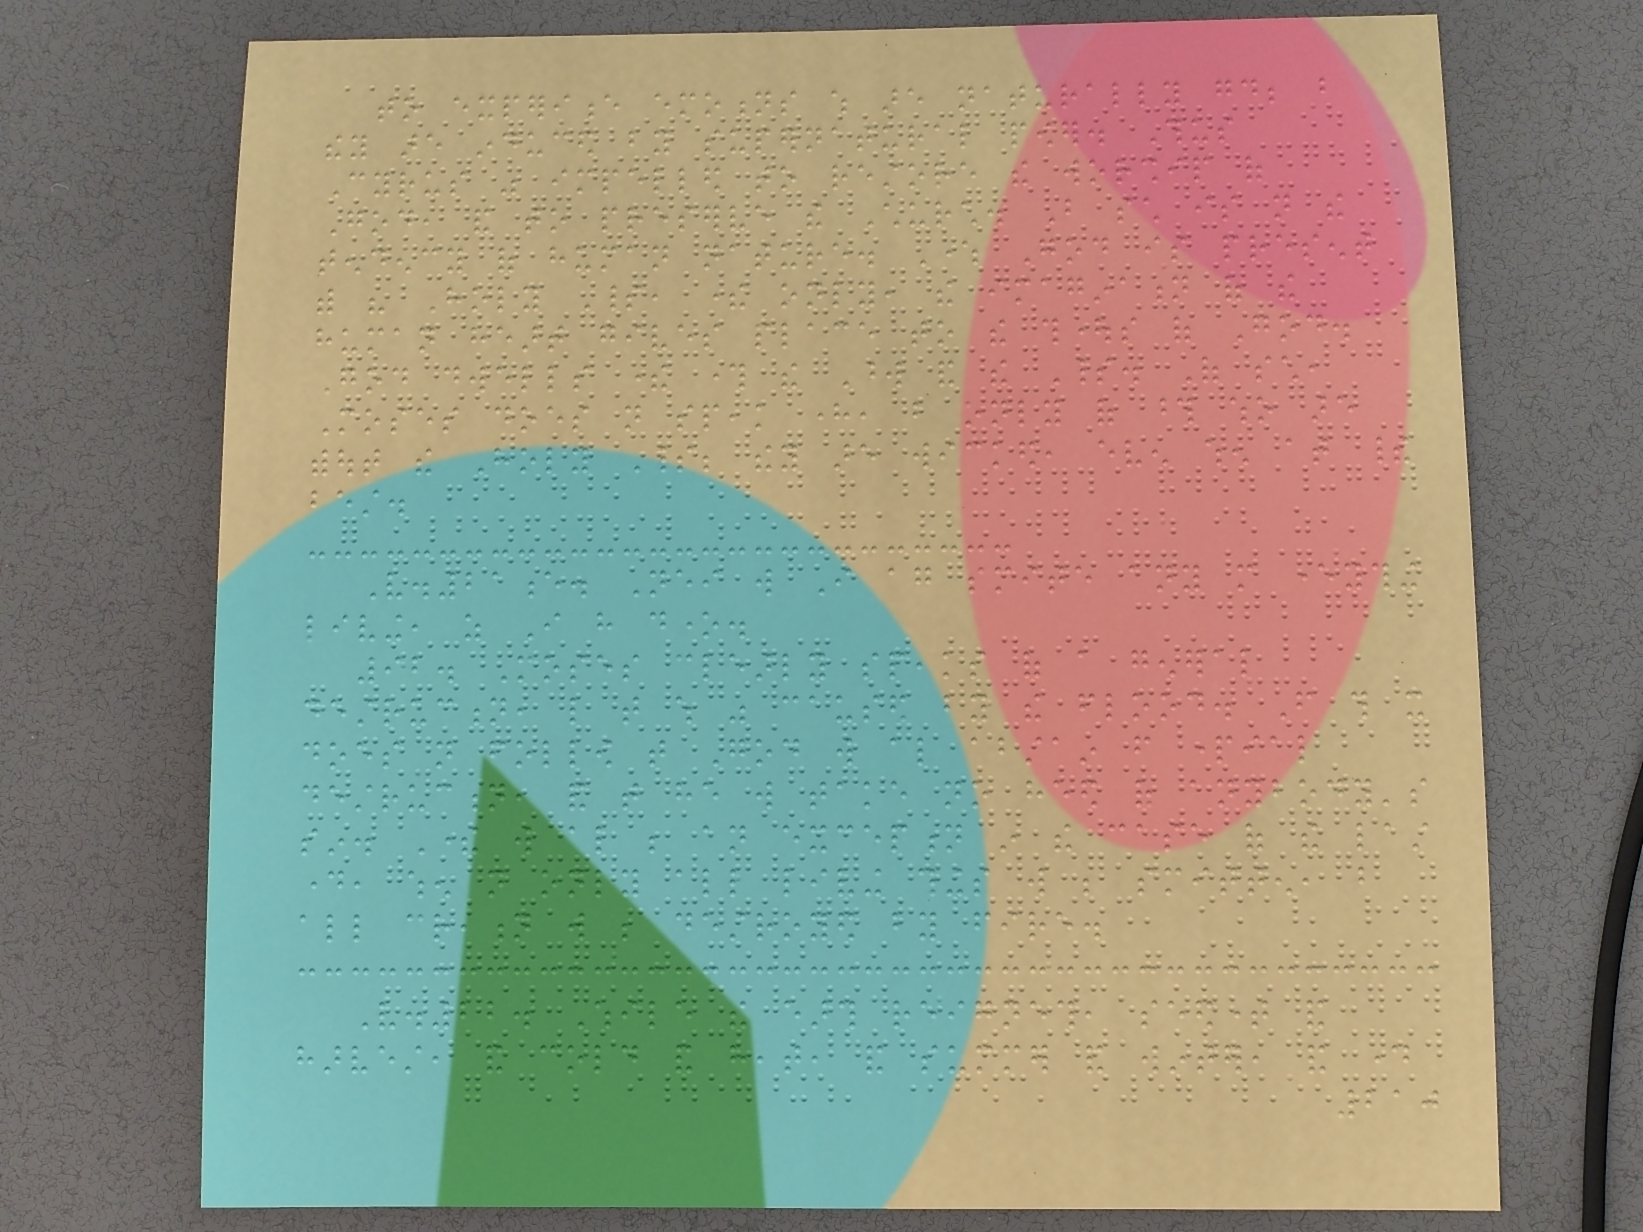to experience emotions which are naturally good; but
they are induced by supernatural power. Thus
Cyrus was impelled to restore the worship of
God, and to preserve the Church. But such is not the
tendency of human nature. Where God is present
with his Holy Spirit, there only, the imagination of the
human heart gives place to the thoughts of God.
God dwells there through the Word and the Spirit. Of such,
Moses does not speak here, but only of those who are
without the Holy Spirit; they are wicked, even when at their
best.
V.21e. Neither will I again smite any more everything
living, as I have done.
92. Moses clearly speaks of a general
destruction, like that which was caused by the flood. From this it
does not follow that God will also abstain from partial
destruction, and that he will take no heed of anybody's
sin. There will also be an exception in the case of the last
day, when not only all living things will be smitten, but
all creation will be destroyed by fire.
V.22. While the earth reigneth, seedtime and
harvest, and cold and heat, and summer and winter, and day
210
